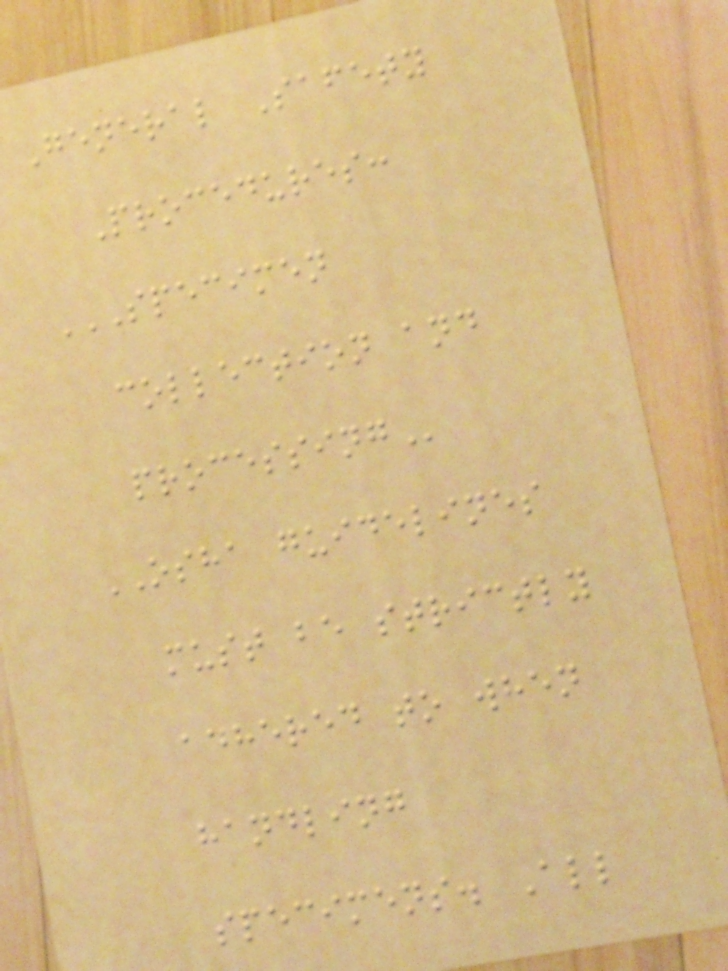General Safety
Procedures:
SPECIMEN
COLLECTION AND
PROCESSING
OSHA guidelines
must be strictly
adhered to when
handling
specimens. All
